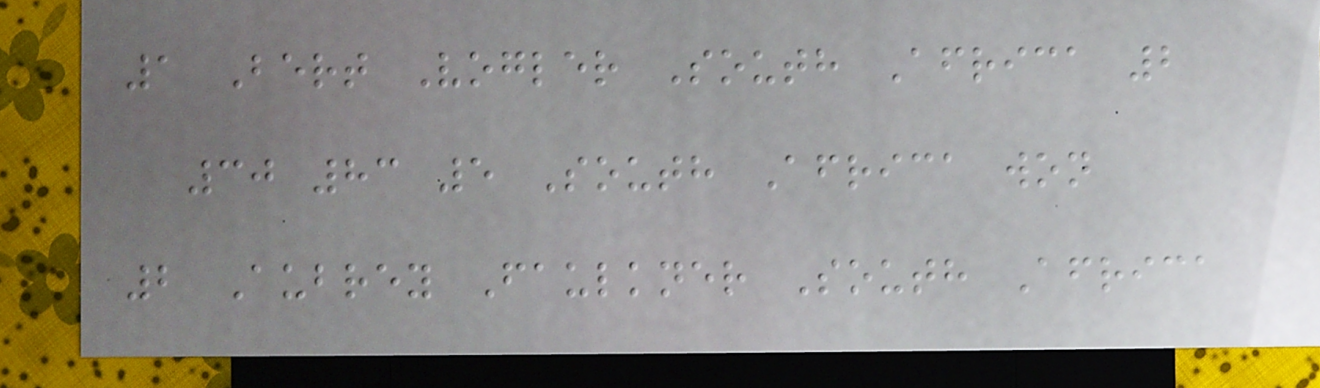1 Bert Vogler South Africa 2
30 83 5 South Africa won
2 Aubrey Faulkner South Africa
